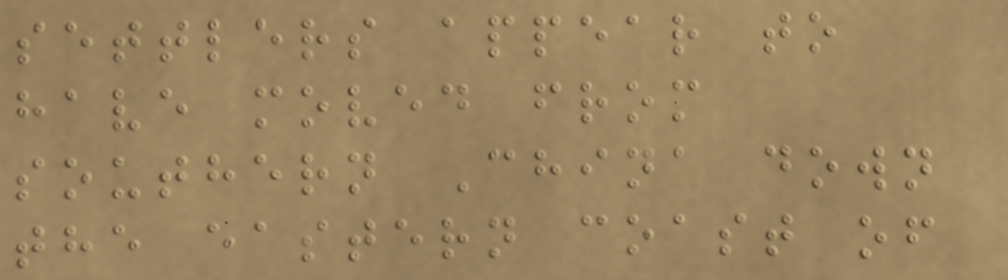settlers appear to
have moved from
southern China down
the eastern coast of
